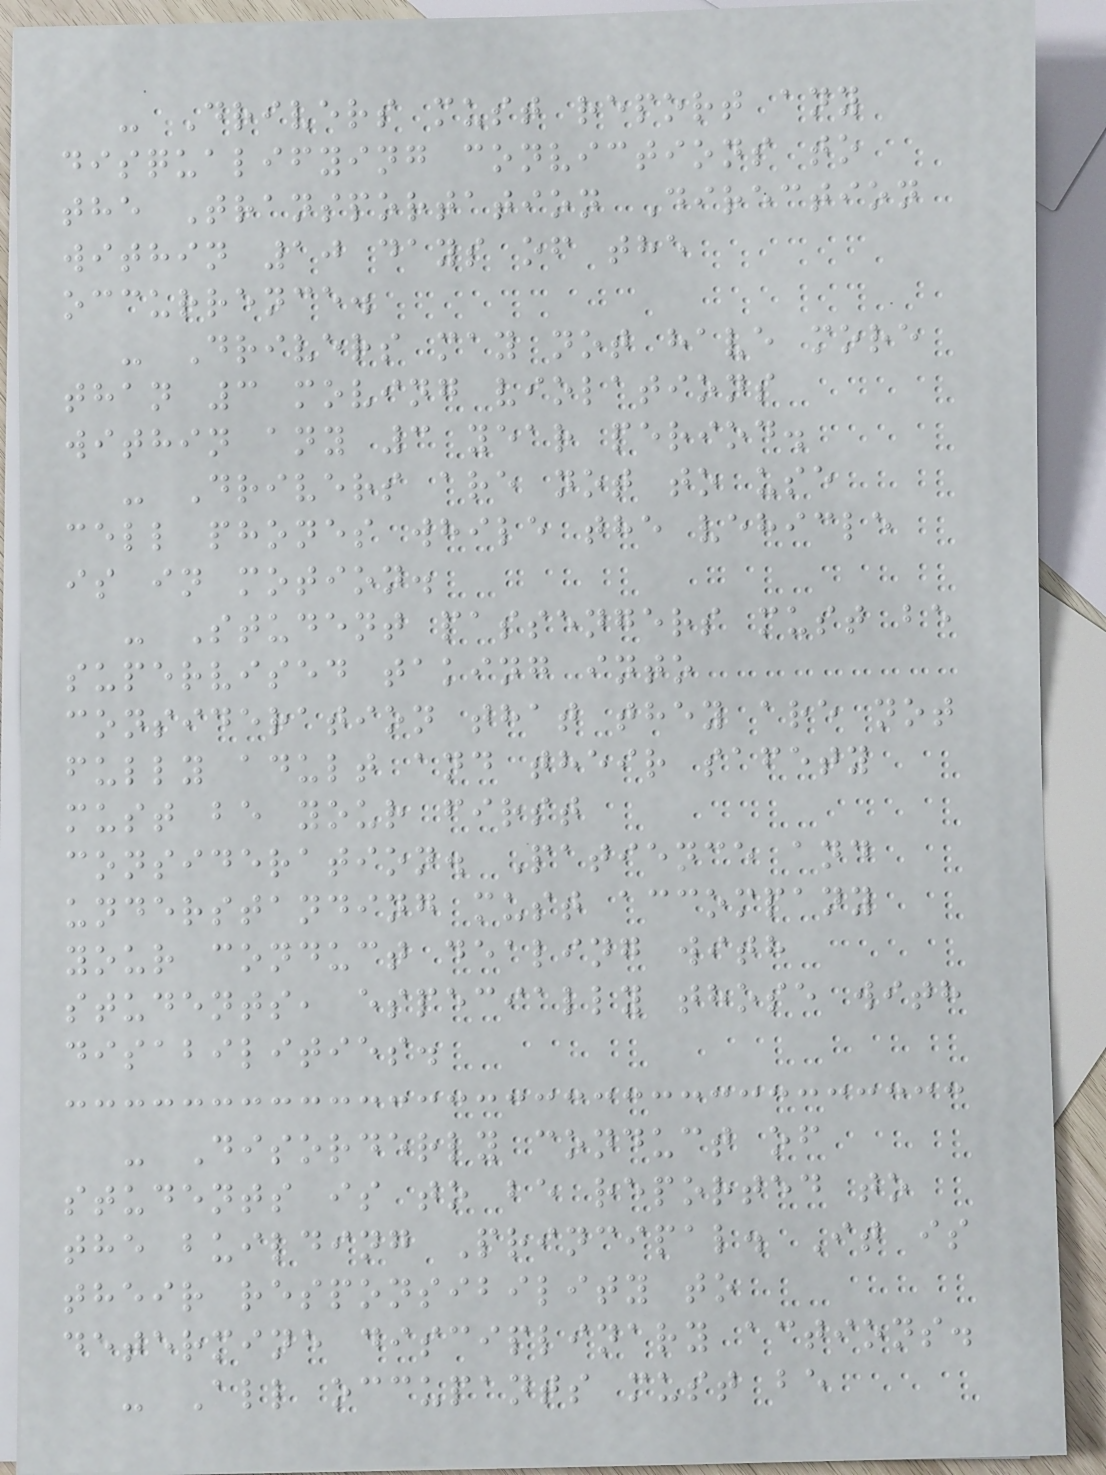- Drivers must report any
disqualifying convictions to
the Transportation Direction
within 10 days of the
occurrence.
- Drivers may not have more
than 3 moving violations
within any 3 year period.
- Drivers are not to use
cell phones while the vehicle
is in motion.
- Student passengers must be
supervised taking into
consideration that they are not
fully adult and their safety
must be your first
consideration. Patience and
understanding must accompany
your conduct dealing with
students, especially those with
disabilities.
- Disorderly conduct of
students is to be reported to
the building Principal. It is
their responsibility to
determine disciplinary actions.
- All occupants must be
